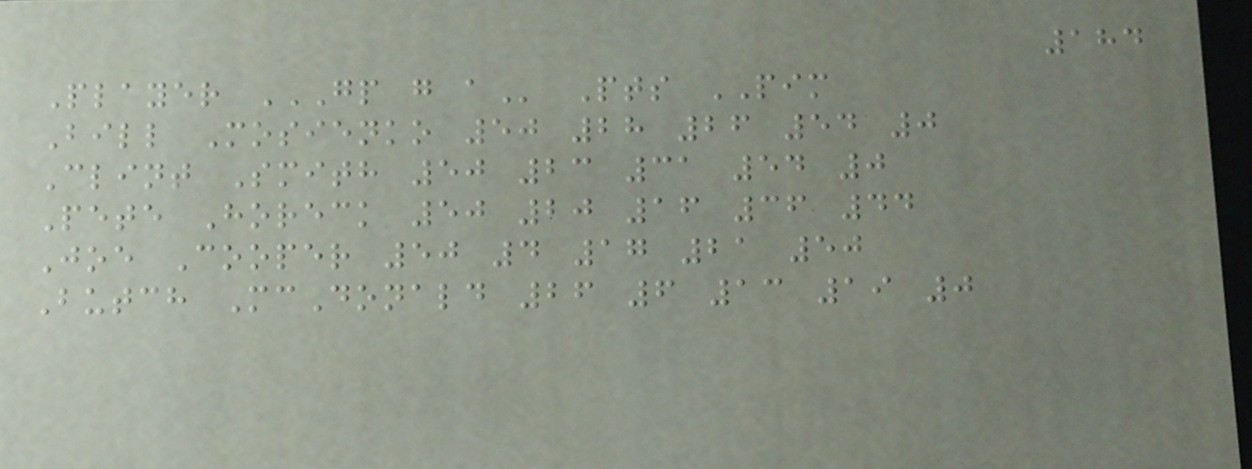184
Player GP G A Pts PIM
Bill Mosienko 50 28 26 54 0
Clint Smith 50 23 31 54 0
Pete Horeck 50 20 16 36 44
Joe Cooper 50 4 17 21 50
Butch McDonald 26 6 13 19 0
